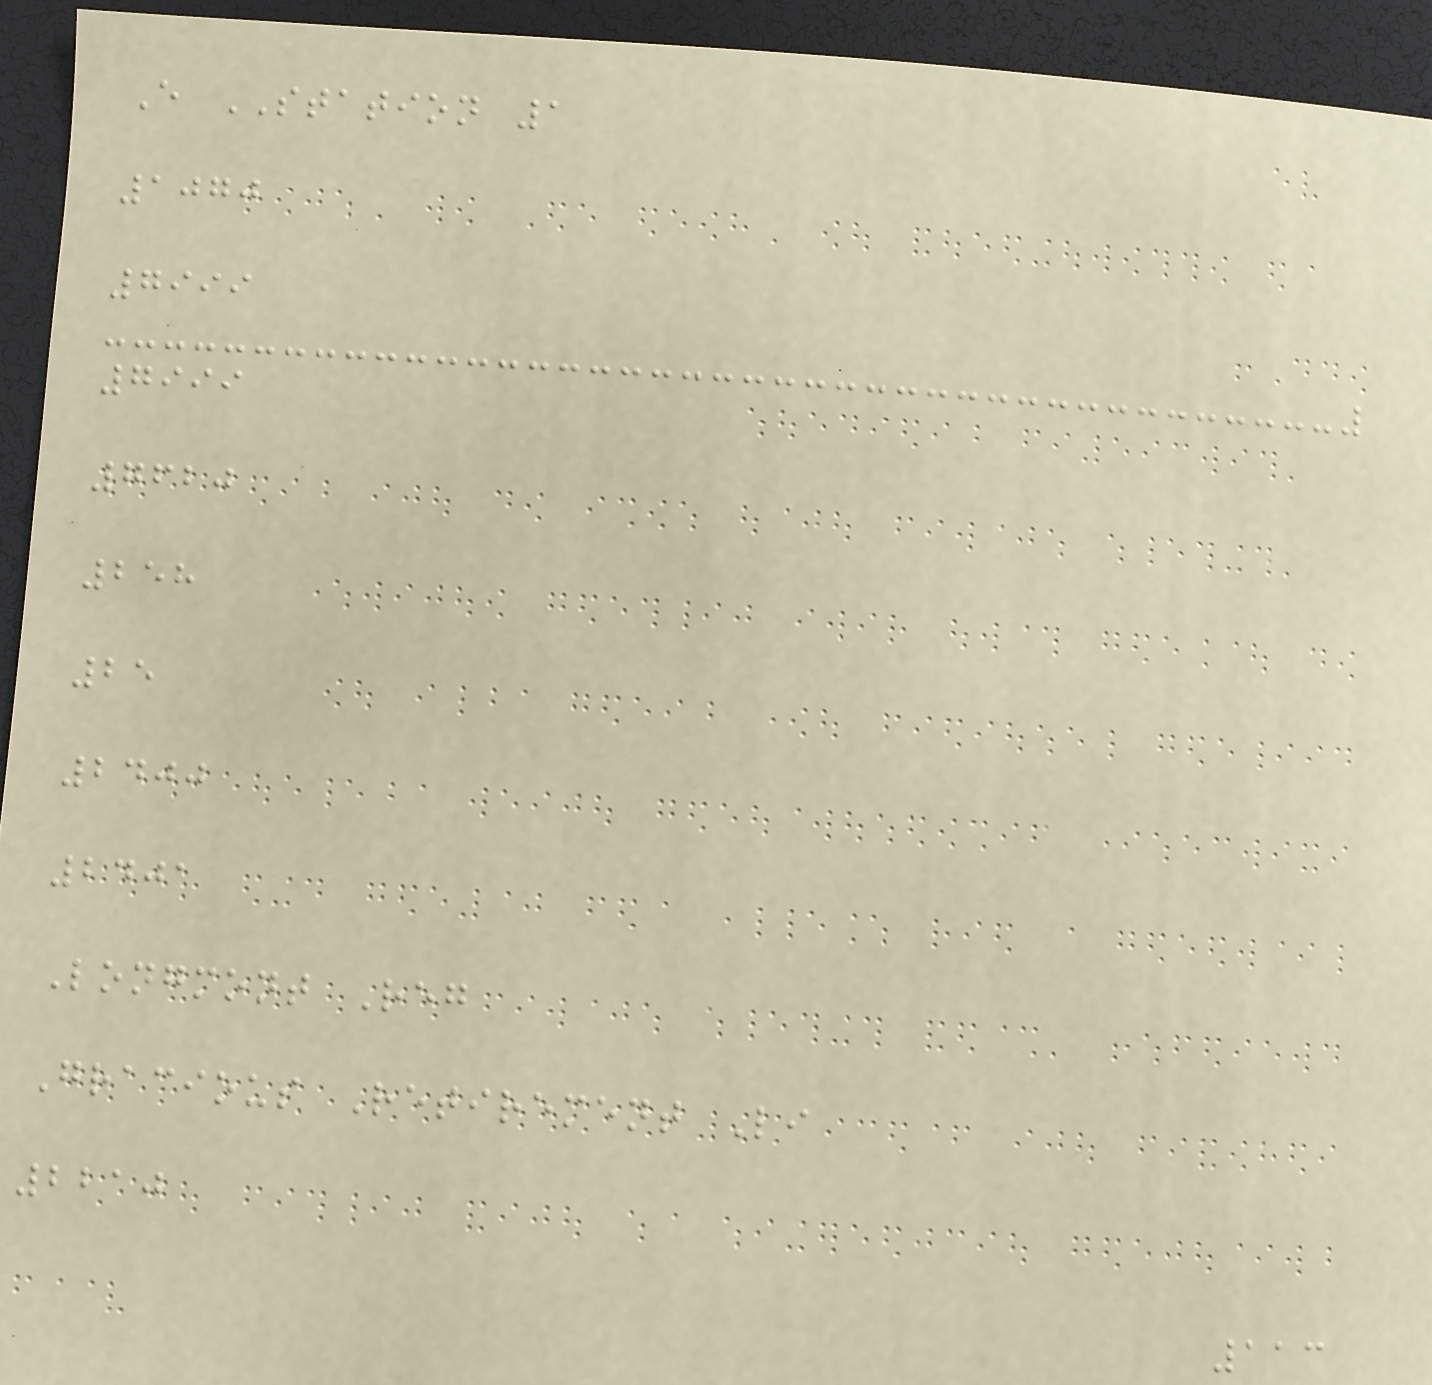E STATION 1
1070
7999
7999
7620
258
25
2400
2401
Longmont Reg
Gracious Retirement Li
2210
113
